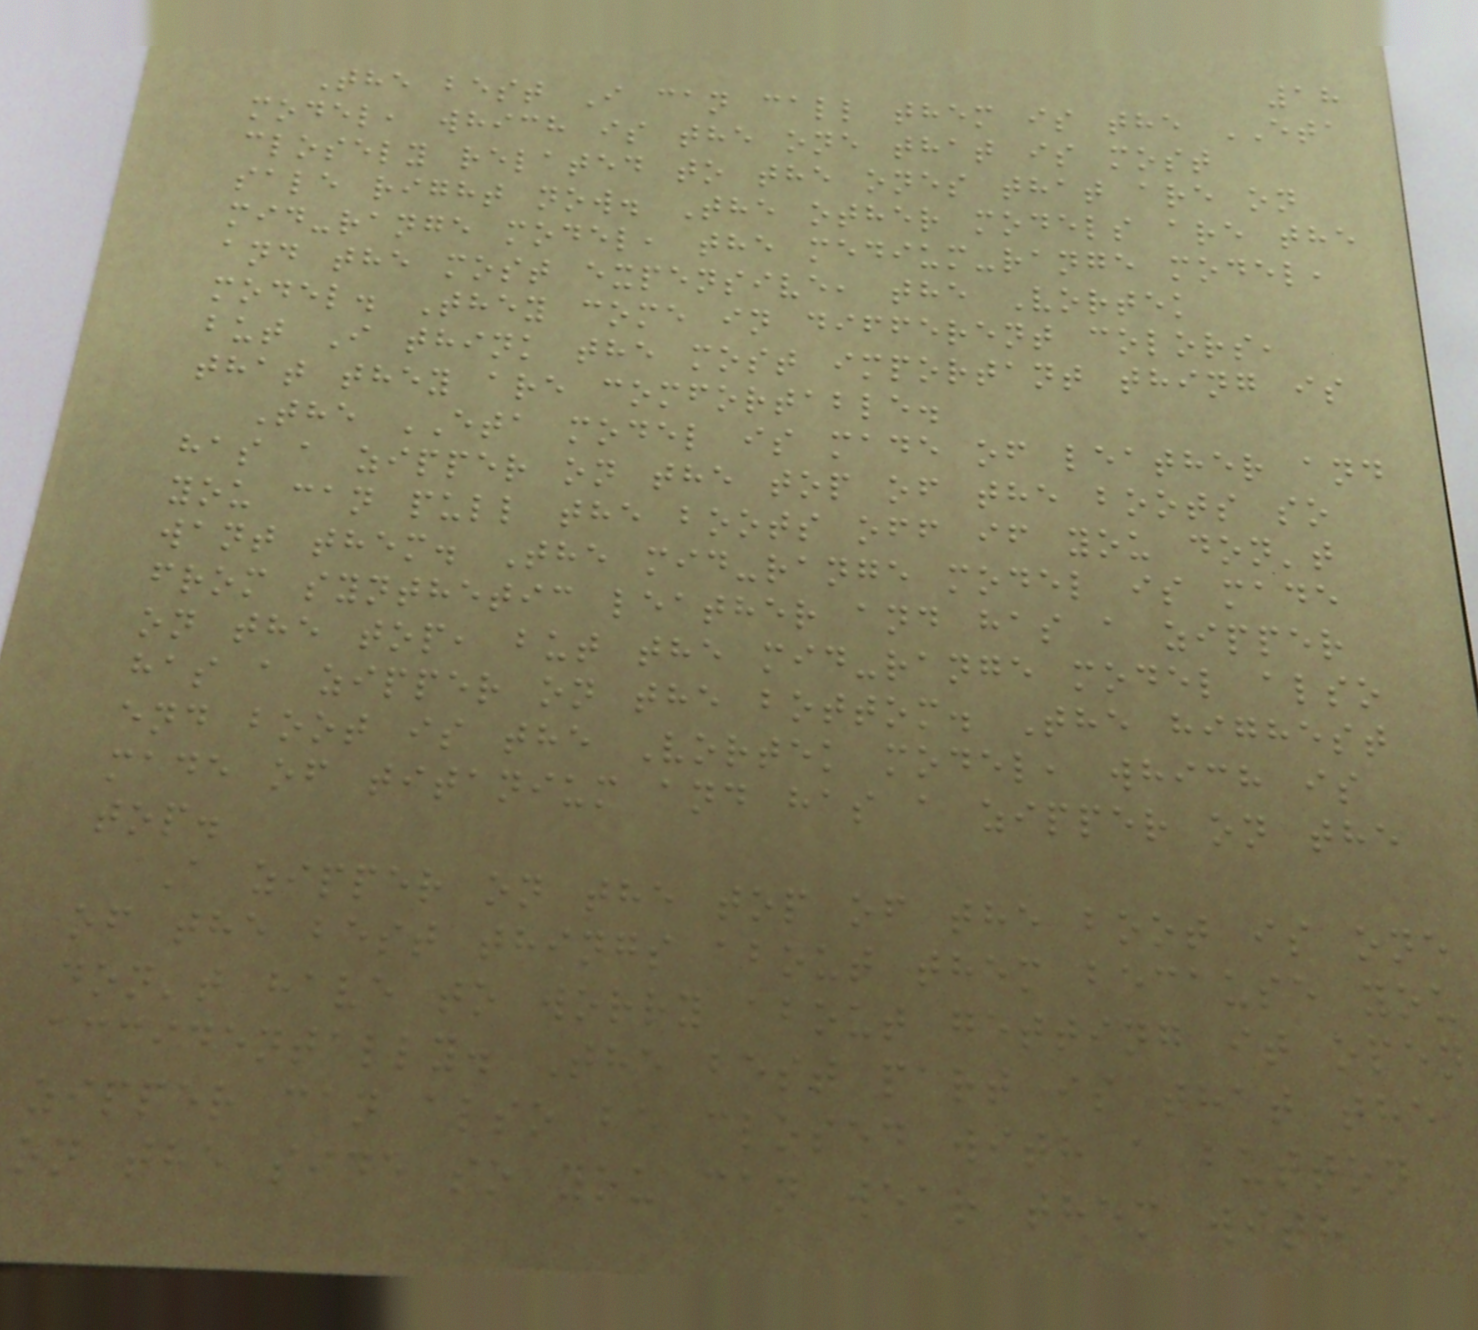18
The best I can call them is the ETA
model, which is the one that is most
closely related to the ones that are on
sale right now. The other models are the
mid-range model, the medium-range model,
and the most expensive, the Vortek
model. They come in different colors,
but I think the most important thing is
that they are comfortable.
The ETA model is made of leather and
has a zipper on the top of the boots so
you can pull the boots off if you don't
want them. The mid-range model is made
from synthetic leather and has a zipper
on the top, but the mid-range model also
has a zipper on the bottom. The highest
end boot is the Vortek model, which is
made of titanium and has a zipper on the
top.
A zipper on the top of the boot is one
of the best things about them because you
don't have to worry about getting it open
accidentally. The best part is that the
zipper can also be closed with a button
on the side so you can wear them with
